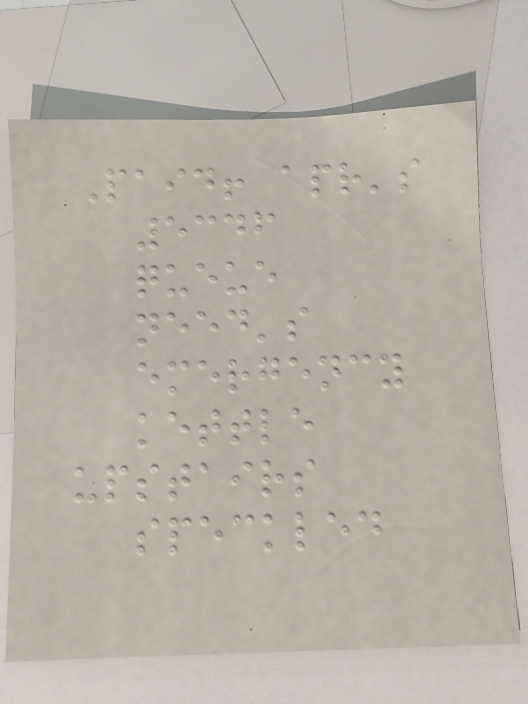Paid! apr's
5346
queue
need's
emergency
kettle
upstairs
speckled
